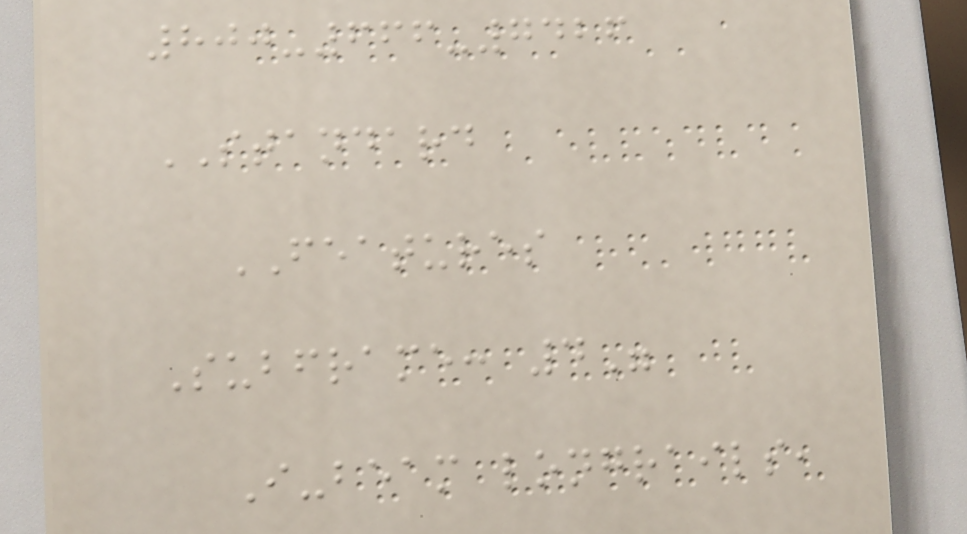800-666-7426
STANDARD
FEATURES
Subframe: 4"
I-beam longrails,
